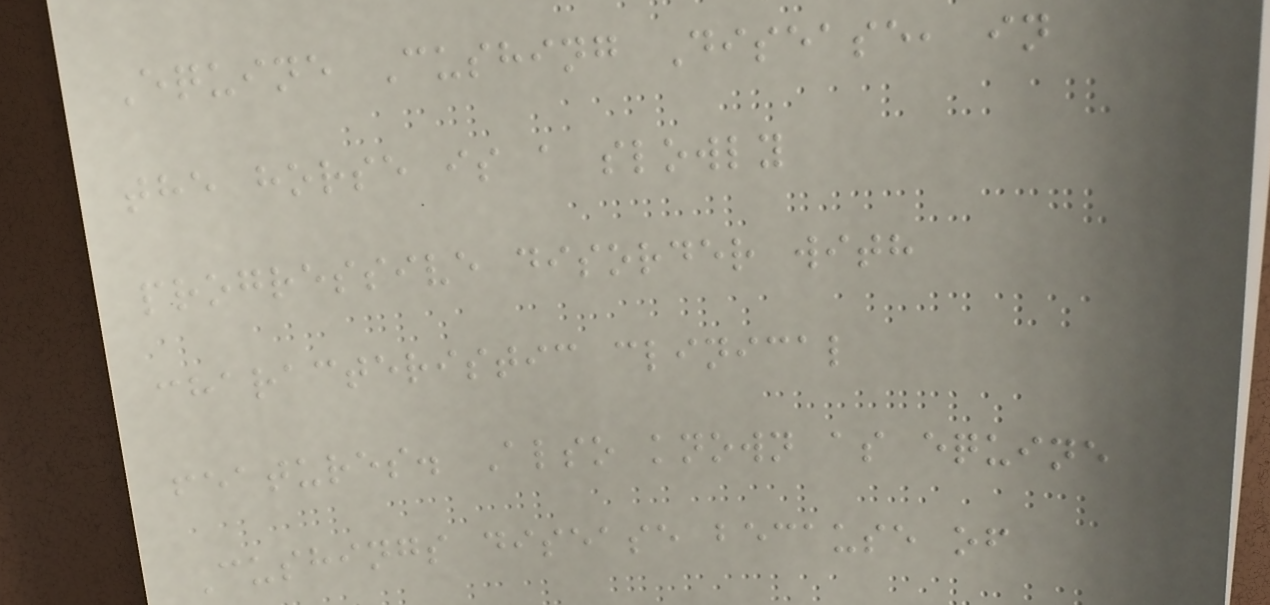Equine Cushing Disease, in
the horse is a slowly
progressive disorder with
characteristic clinical
features. Also known as equine
Cushings disease because of
